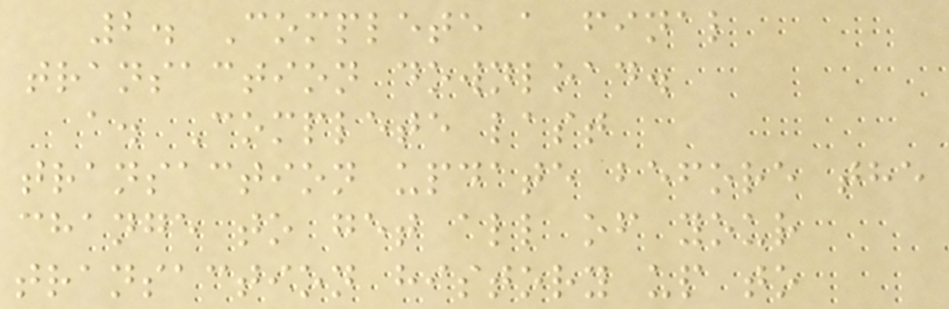2. Complete a final
transaction download.
a. Complete last
transaction update before the
change to get all of your
transaction history up to
